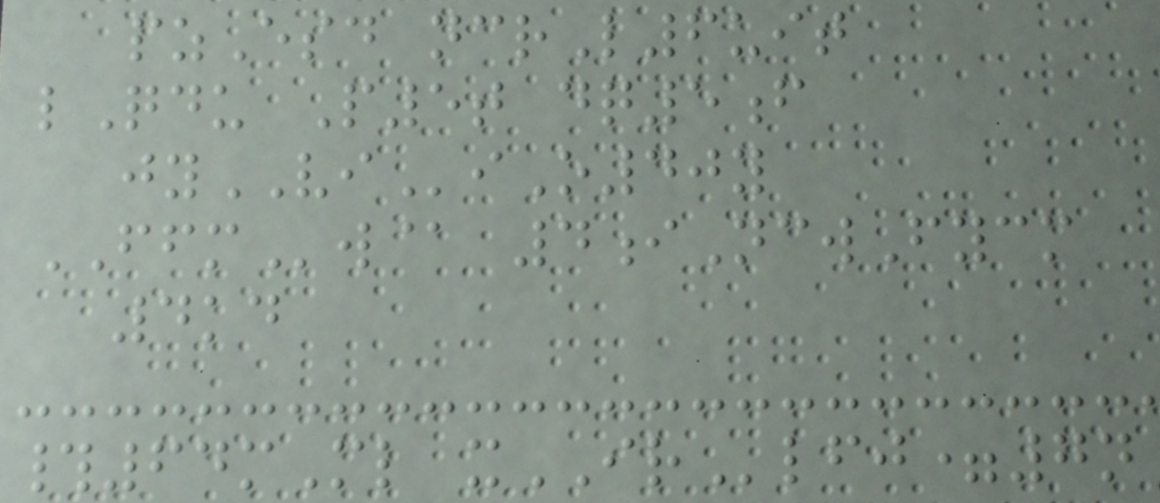pzEsd ncrL6uit
lQdu P5t dq5f
jyVIiO40y
FFMw@ 4iNcwFycm
4kd
#64mMl xIRlfj=7n
